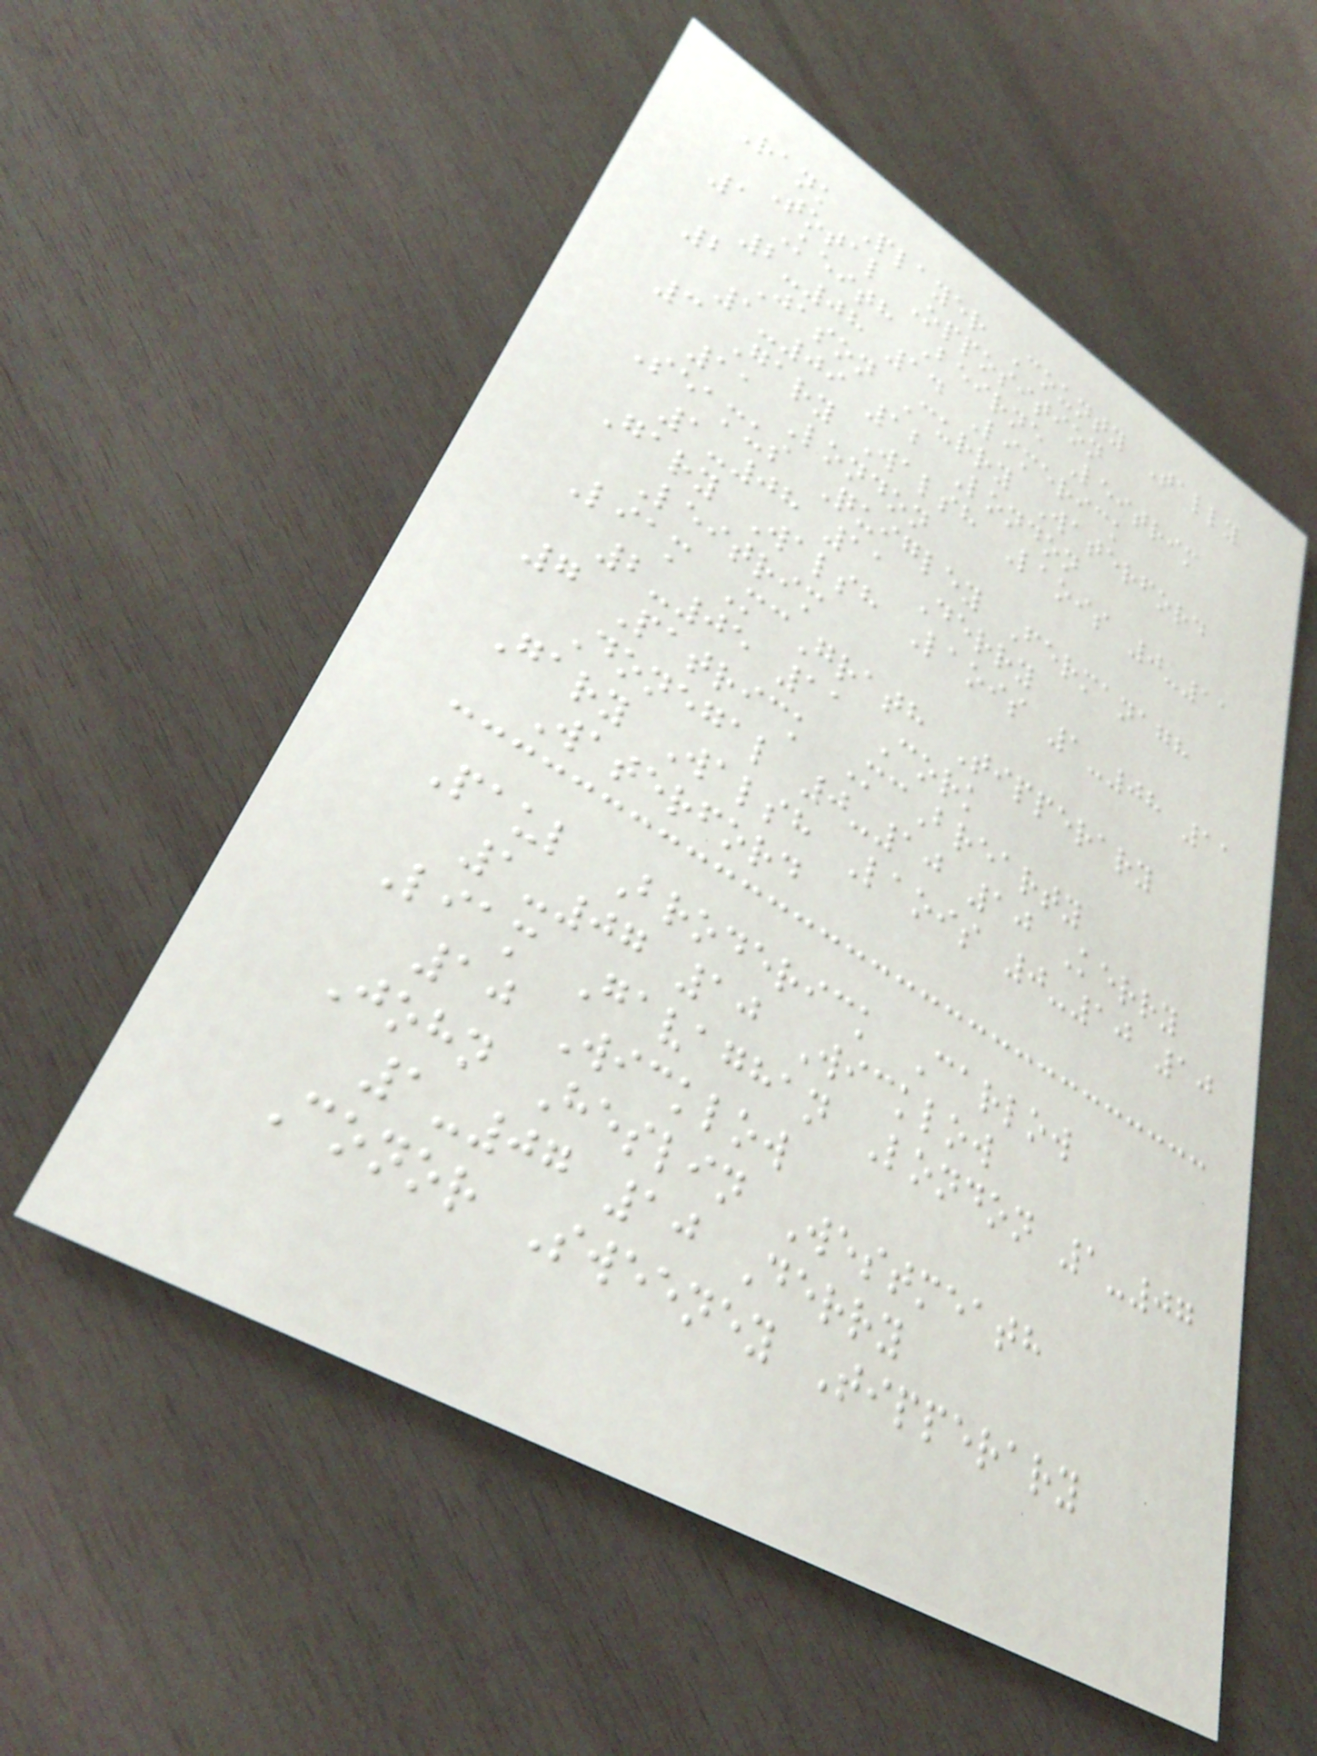Rank Player County Tally
Total Opposition
1 Keith Beirne Leitrim
2-08 14 Limerick
2 Jason Curry Waterford
1-09 12 London
3 Gary Walsh Laois 0-11
11 London
Seamus Quigley Fermanagh
1-08 11 Derry
Gary Walsh Laois 1-08 11
Leitrim
Liam McGrath Tipperary
2-05 11 Cork
7 Patrick McBrearty
Donegal 0-10 10 Kerry
Gary Walsh Laois 0-10 10
Waterford
Paul Broderick Carlow
1-07 10 Wicklow
Liam Gavaghan London 1-07
10 Wicklow
John Heslin Westmeath
1-07 10 Derry
Conor Sweeney Tipperary
